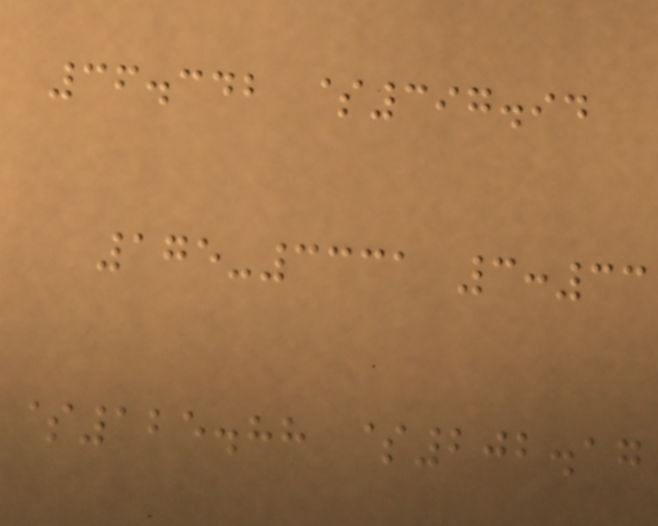36.342 $397.94
175-3331 3:33
$125.88 $202.17
